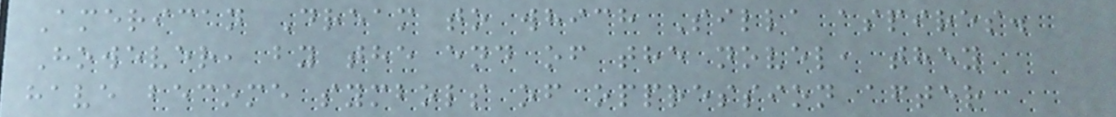American Dream to which Silla aspires.
However, by the end of the novel, they
have become symbols of oppression after
